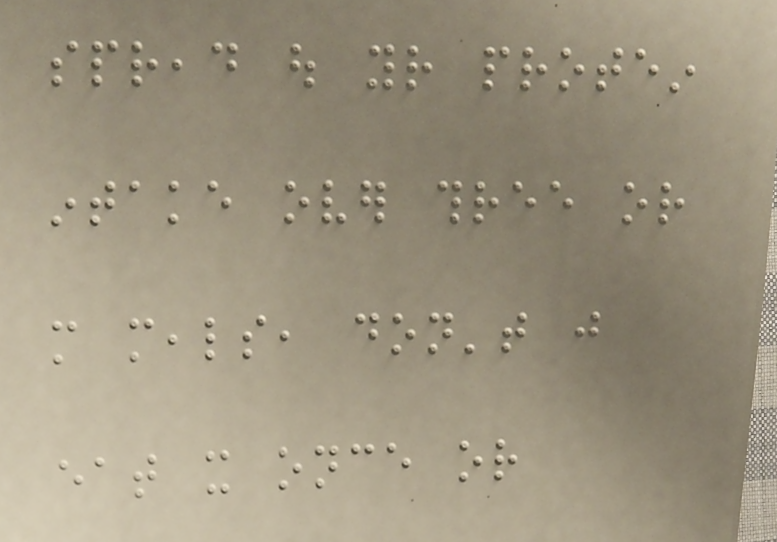spread out your protein
intake over three or
more meals, don't just
eat it once or
